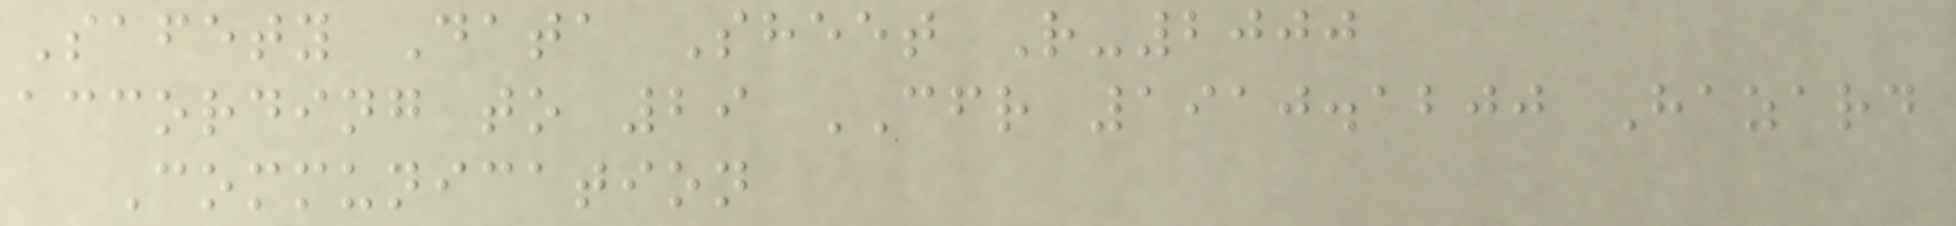Safety Data Sheet R-2000
according to 29 CFR 1910.1200 Hazard
Communication
